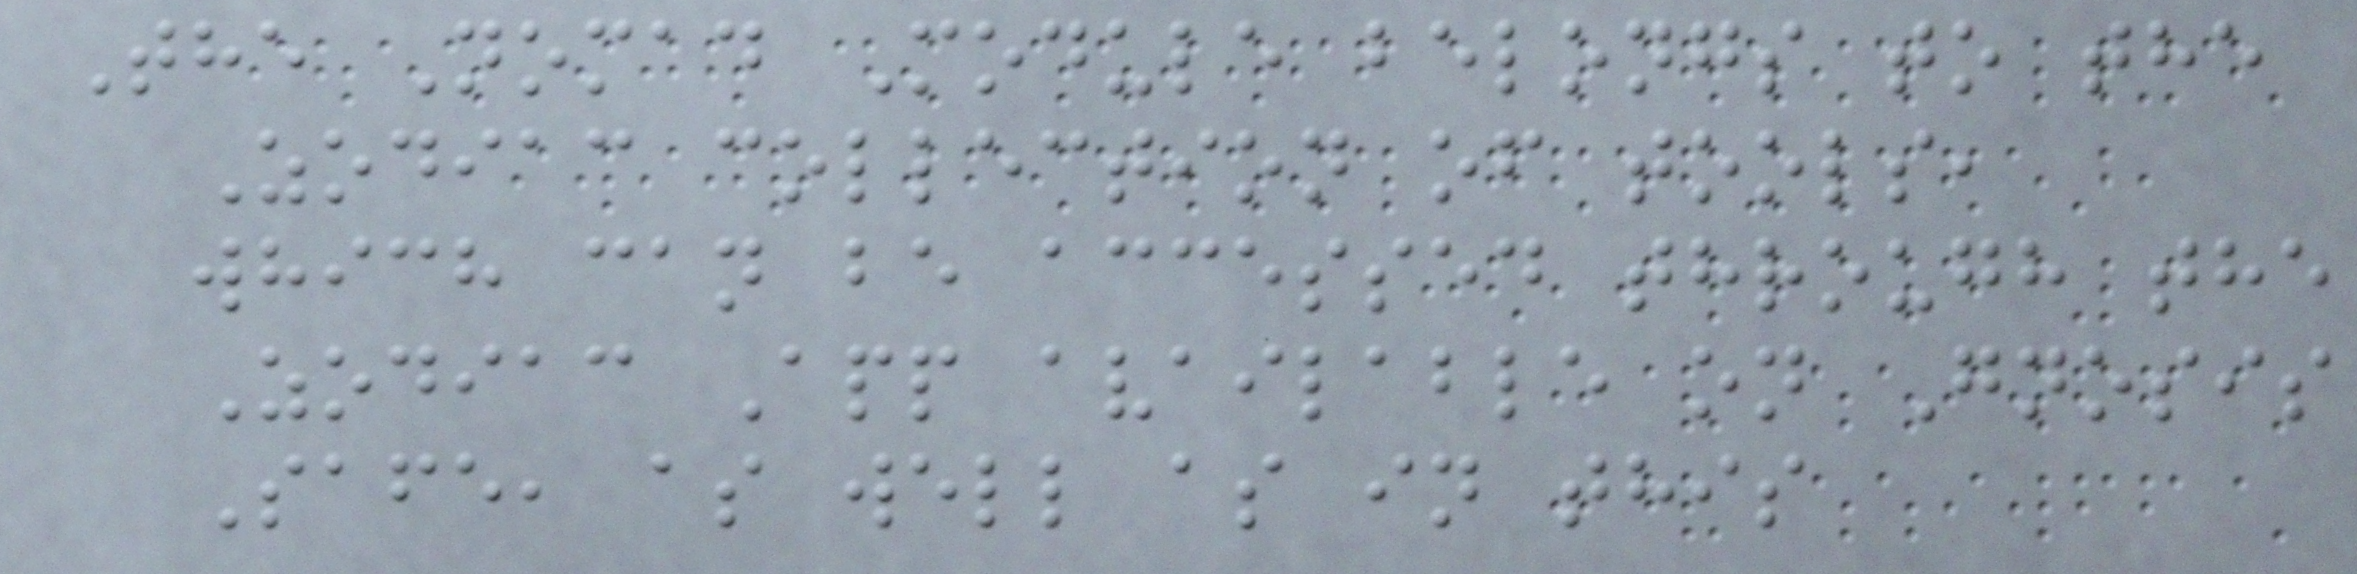The Nomad Module belongs to the
Zodiac collection of tools,
which can be accessed through the
Zodiac App available on Gnosis
Safe, as well as in this
